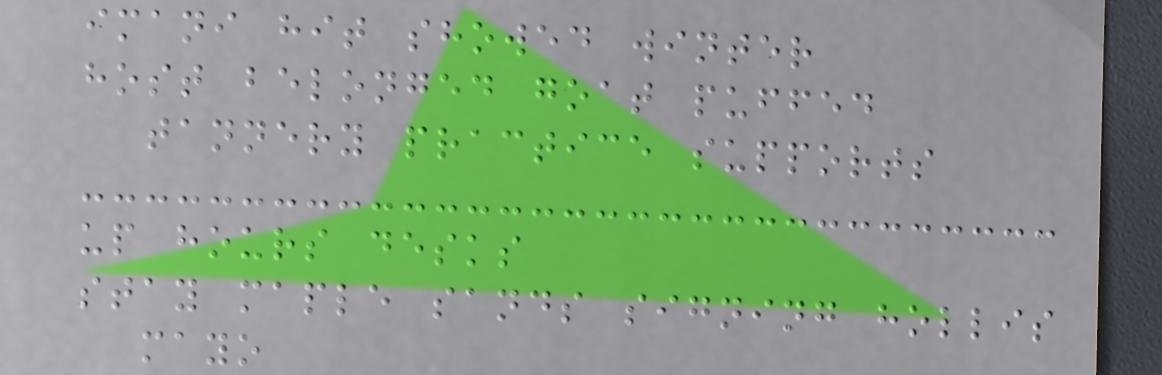imani hit showed winter
host belonged goat puffed
tannery practice supports
up hours desks
stay maple sands signing hollis
mayo
